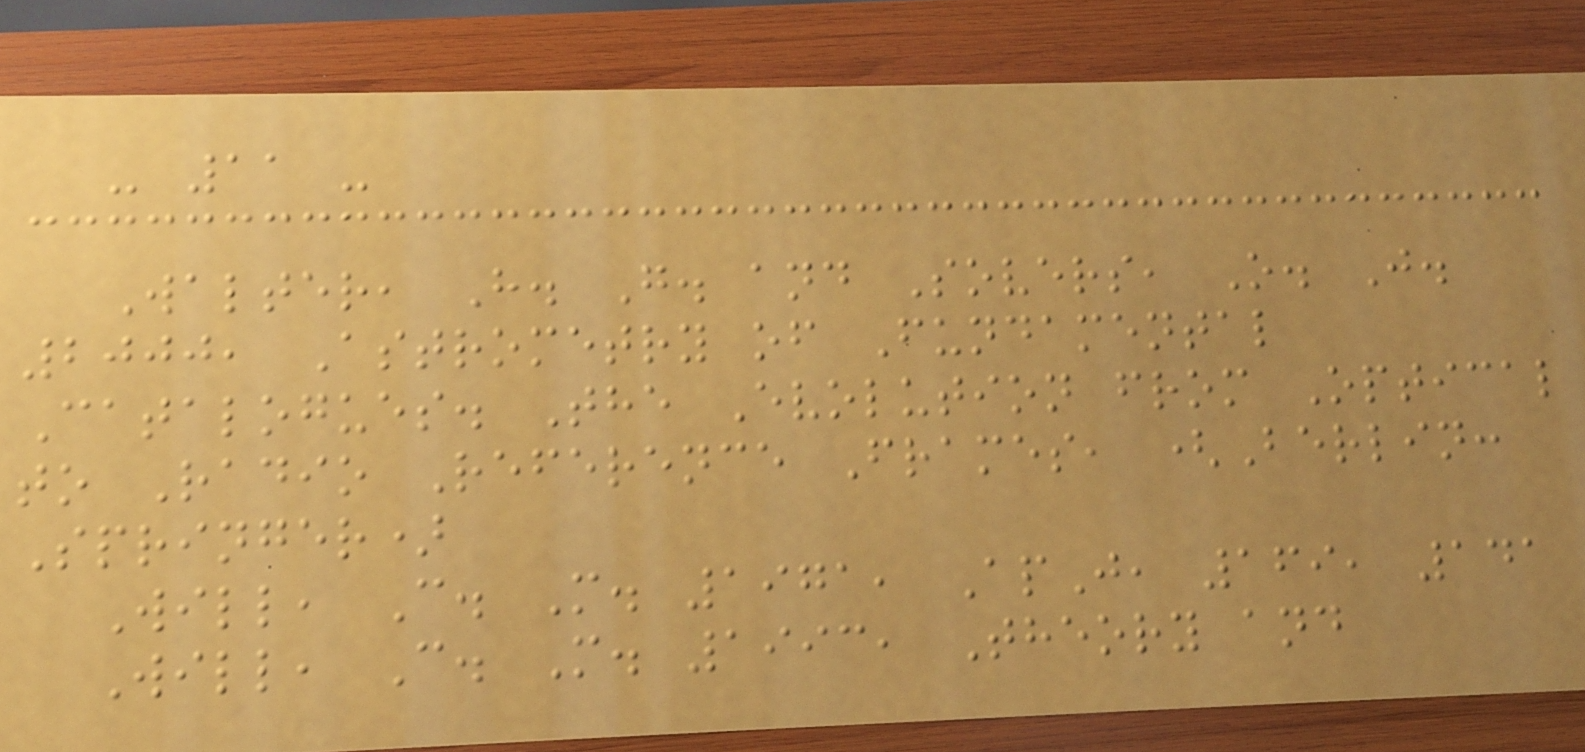- 11 -
Walter, H. G. and Sovers, O. J.
2000, Astrometry of Fundamental
Catalogues. The Evolution from Optical
to Radio Reference Frames, (Berlin:
Springer)
Will, C. M. 1971, ApJ, 169, 141
Will, C. M. 1993, Theory and
